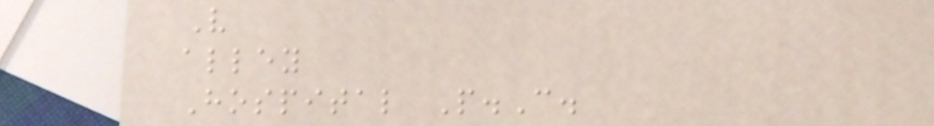V
alley
Hospital P.C.
